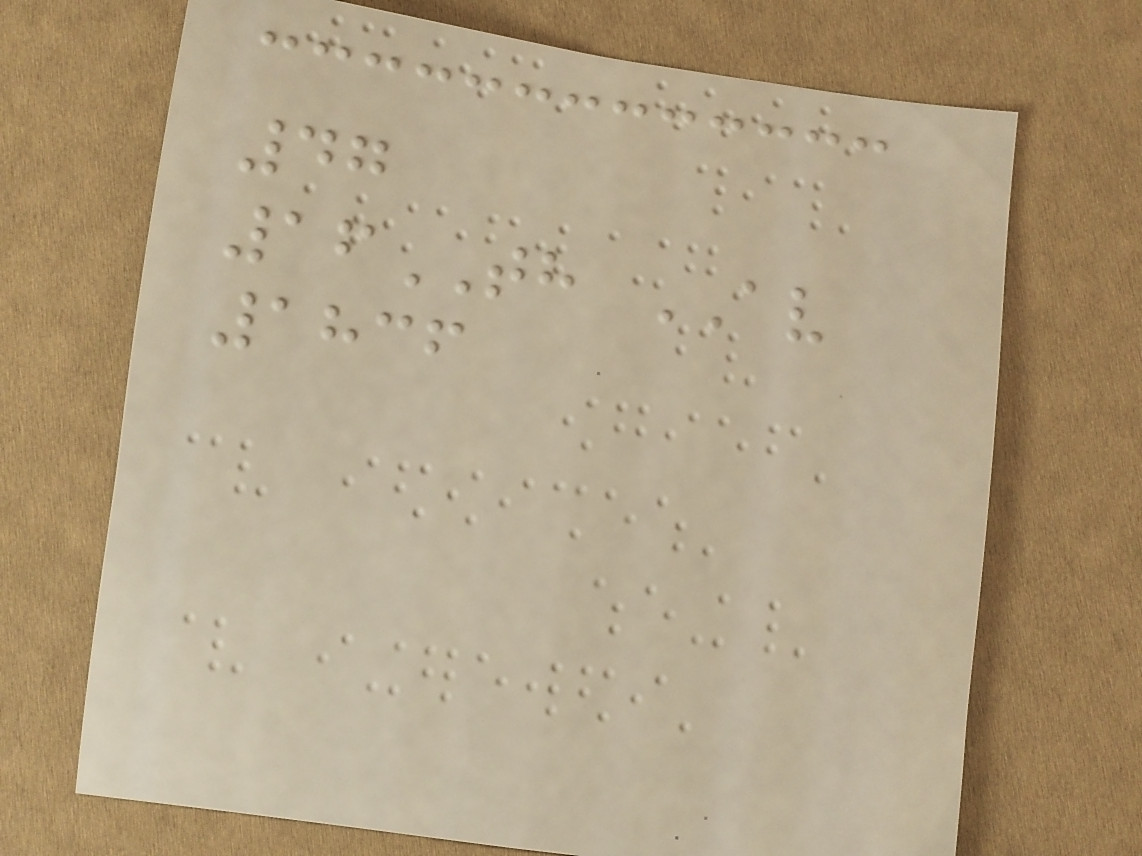47
16TH AV
1836
